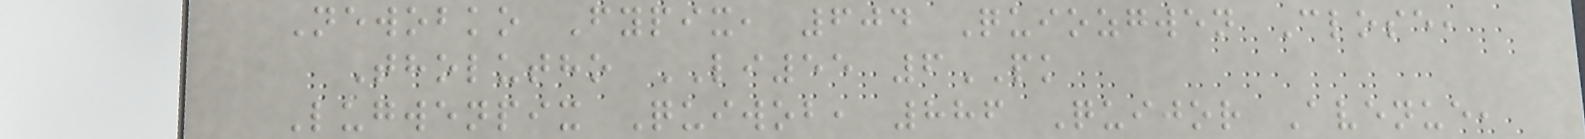Newobko Fypix, 604 Quiozgwen Close,
Tholutho LI55 6PK
Lugwenpix Quiwob, 886 Quijor Avenue,
